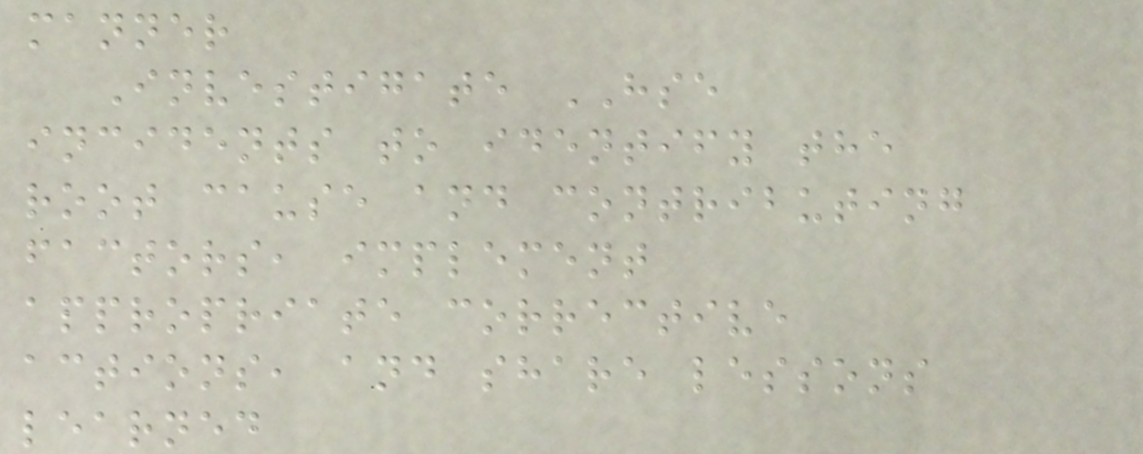manner
Investigate HSE
incidents to identify the
root cause and contributing
factors, implement
appropriate corrective
actions, and share lessons
learned
